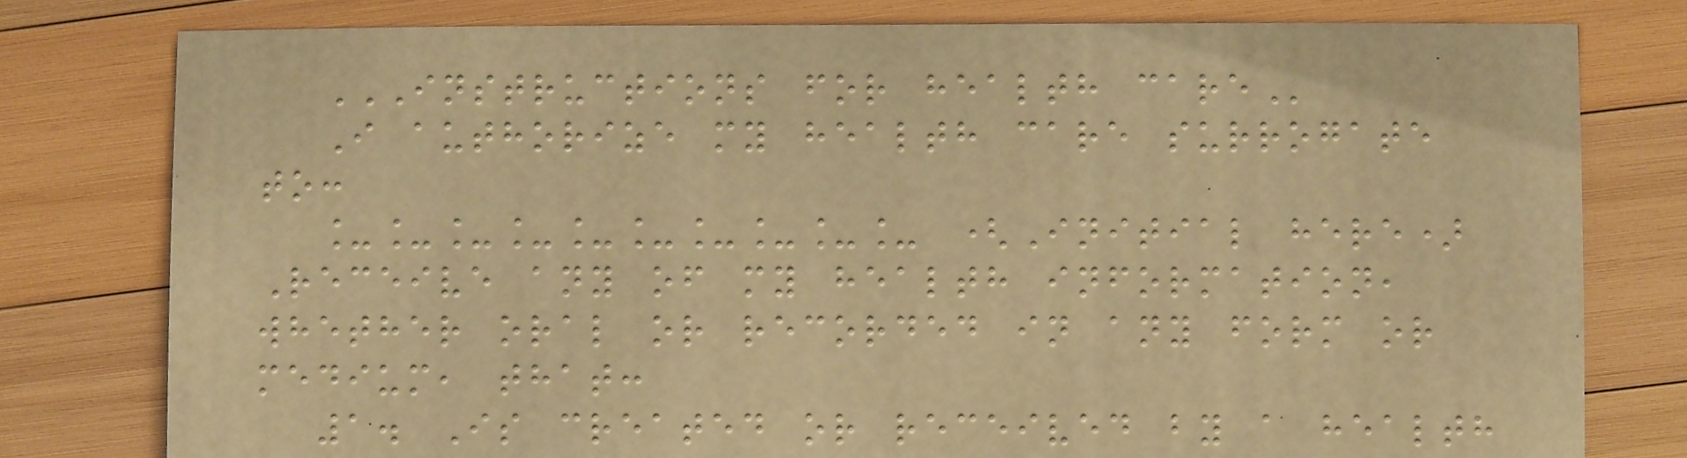INSTRUCTIONS FOR HEALTH CARE
I authorize my health care surrogate
to:
__________ (Initial here)
Receive any of my health information,
whether oral or recorded in any form or
medium, that:
1. Is created or received by a health
